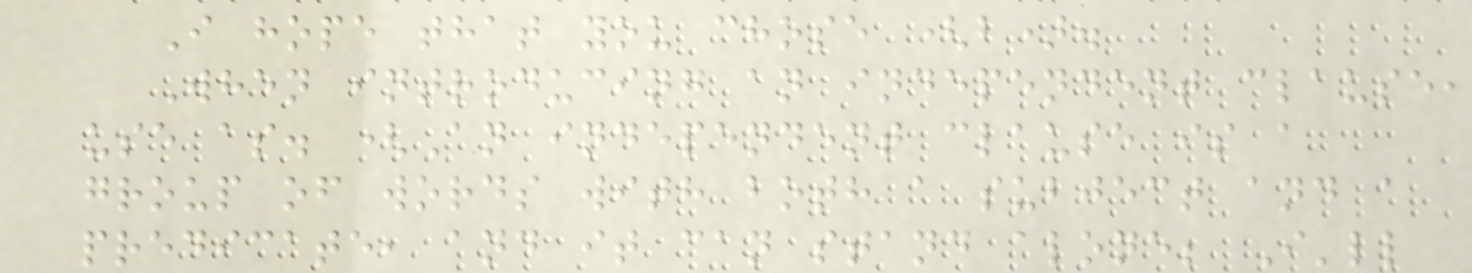I hope that you chose (b).
When introducing an independent clause,
use as. (An independent clause is a
group of words with both a subject and a
predicate, and it can stand alone; I'll
